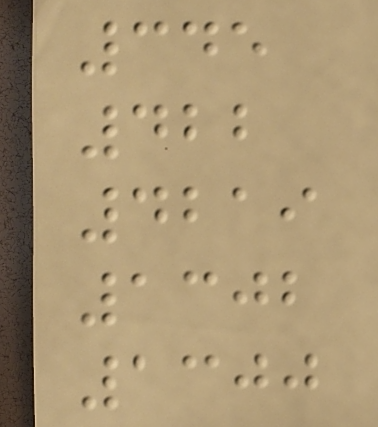345
422
4219
1302
1300
